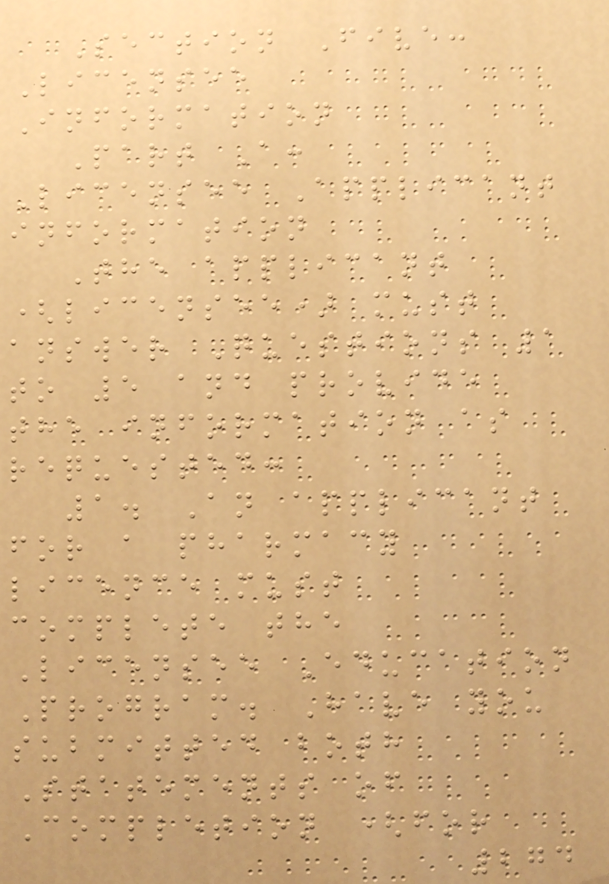Section Five:
Licensee
Information
Part A:
Licensee Applicant
information
The applicant
(licensee) must
answer Questions 1
to 5 and provide
the information as
requested:
1. An applicant
for a pharmacy
licence must
complete the
Licensee Education
Program. Have you
submitted both
Statements of
Completion (for
274
